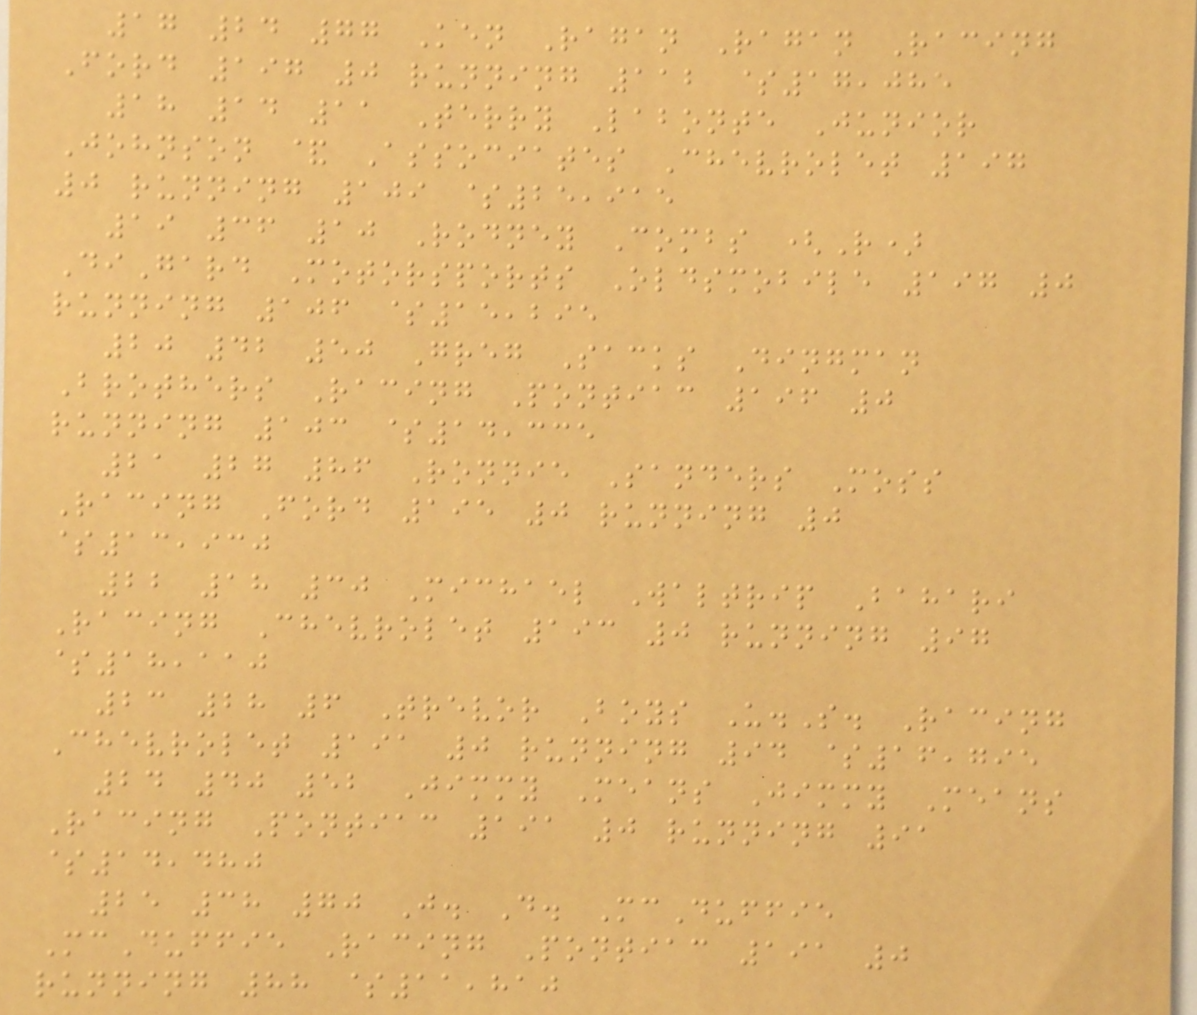17 24 77 Ken Ragan Ragan Racing
Ford 197 0 running 112 $17,085
18 14 11 Terry Labonte Junior
Johnson & Associates Chevrolet 197
0 running 109 $25,915
19 36 10 Rodney Combs (R)
DiGard Motorsports Oldsmobile 197 0
running 106 $15,295
20 42 50 Greg Sacks Dingman
Brothers Racing Pontiac 196 0
running 103 $14,335
21 27 86 Ronnie Sanders Moss
Racing Ford 195 0 running 0
$13,930
22 18 30 Michael Waltrip Bahari
Racing Chevrolet 193 0 running 97
$18,110
23 28 6 Trevor Boys U.S. Racing
Chevrolet 191 0 running 94 $16,795
24 40 52 Jimmy Means Jimmy Means
Racing Pontiac 191 0 running 91
$14,480
25 38 70 J. D. McDuffie
McDuffie Racing Pontiac 191 0
running 88 $11,810
